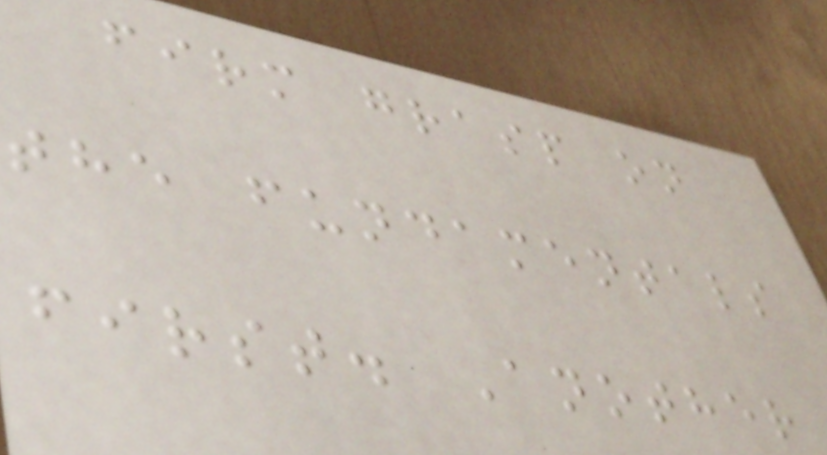firm grasp on
the fundamentals
first. Another
